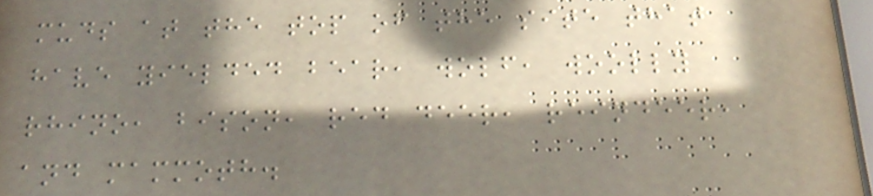muds at the top of the site that
have yielded bear, wolf, woolly
rhino, bison, red deer, reindeer,
and mammoth.
